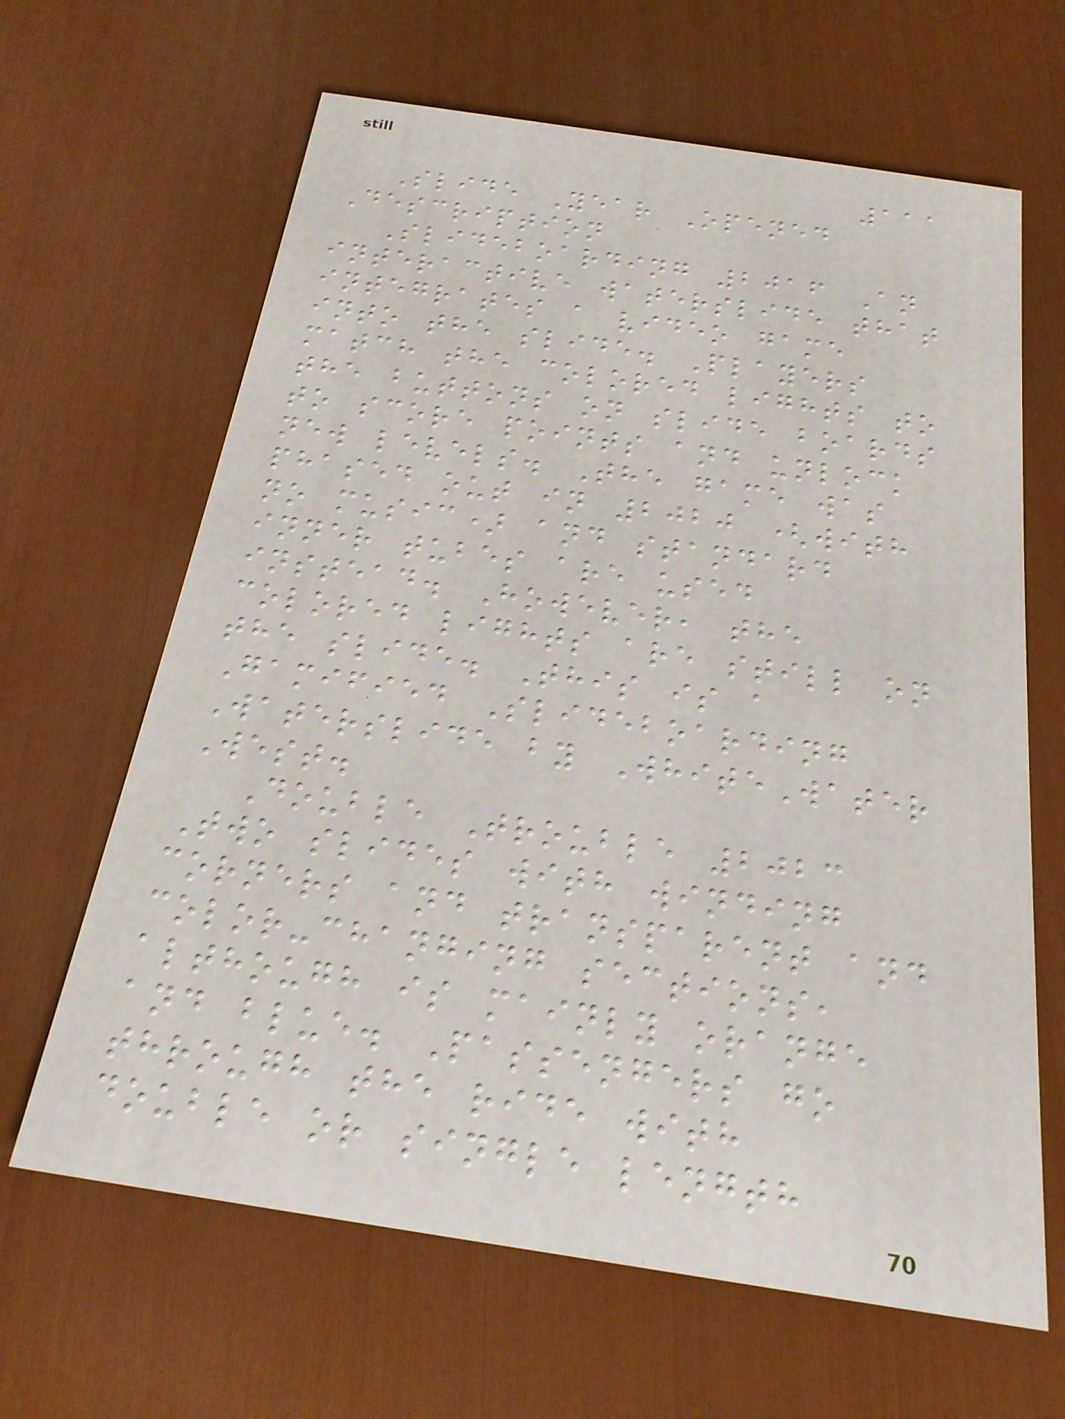111
Slide Year Opened
Description
Slideboarding 2016 An
interactive waterslide that
integrates a video game
into the slide. Players
match the colored lights to
the buttons on slide boards
to score points and unlock
new levels. The game was
phased out in 2020 (with
no music) and standard
inner tubes are used
instead. However, the
colored lights are still on
the slide. This is a
Gamified Slideboarding
Waterslide by WhiteWater
West.
Double Trouble 2023
Two slides with winding
corners and transparent and
color-changing sections,
although is mainly orange
and blue. Passengers go
through the ride with
double or single length
